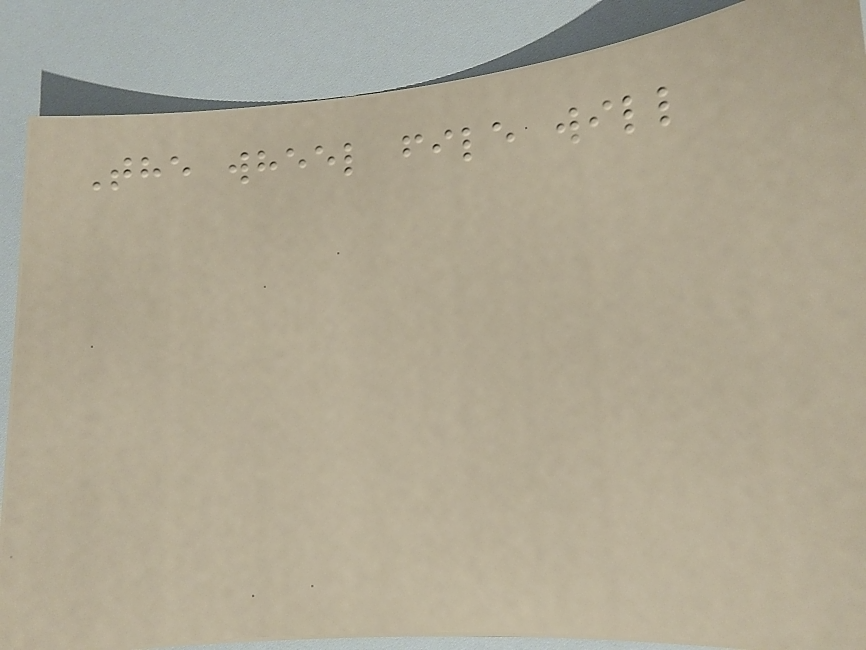The wheel file will
